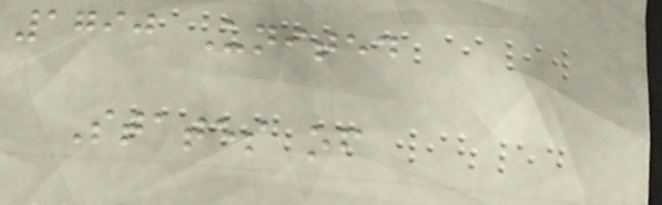1790 United
States of
